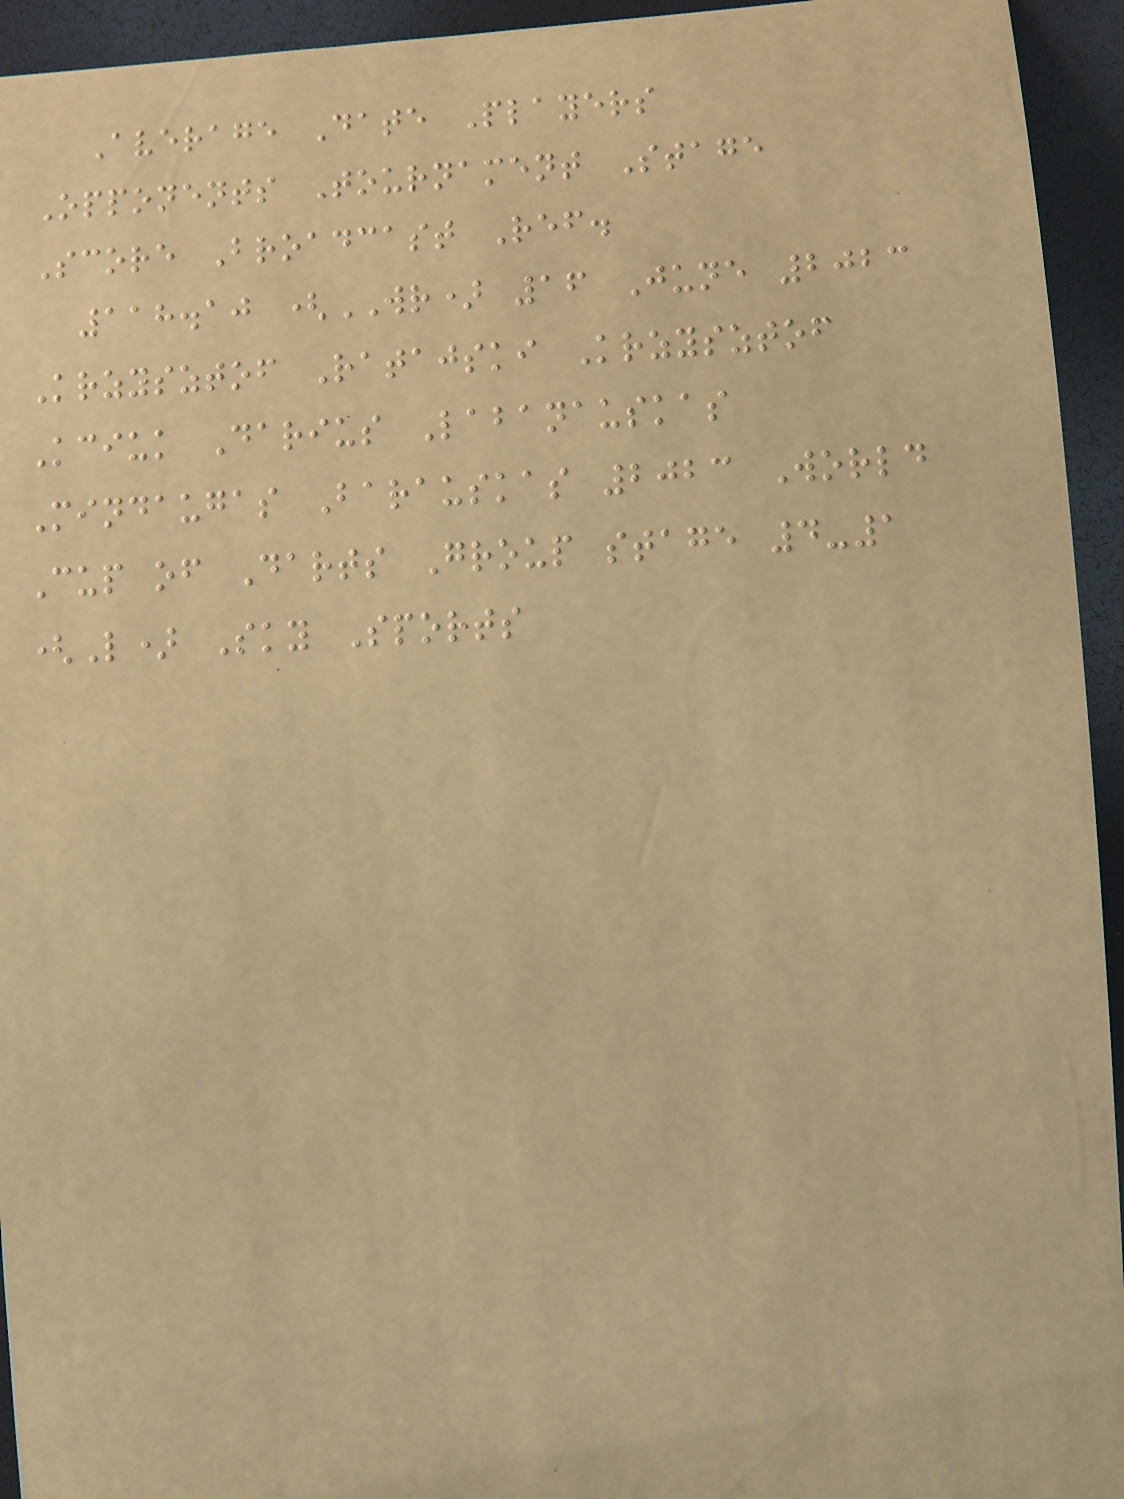Average Date Players
Opponents Tournament Stage
Score Broadcast Ref.
118.10 (WR) 16 June 2023
Krzysztof Ratajski Krzysztof
Kciuk Darius Labanauskas
Mindaugas Barauskas 2023 World
Cup of Darts Group stage 4-1
(L) Sky Sports
